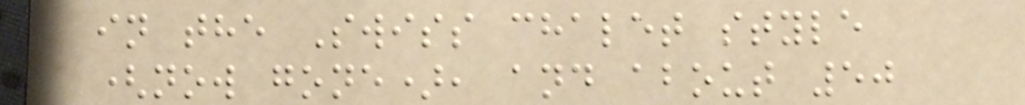in the Swiss chalet style
(now gone), and about 50
